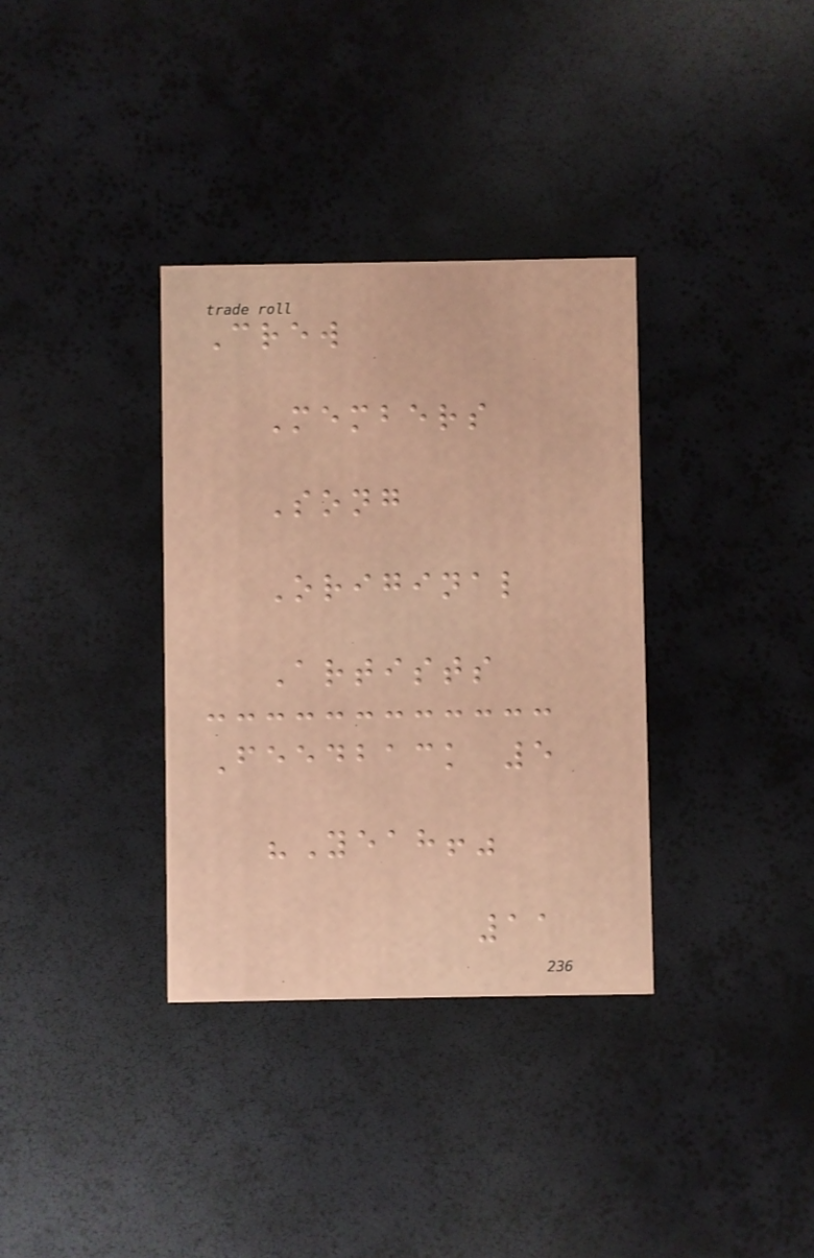Crew
Members
Song
Original
Artists
Feedback 5
"Yeah!"
11
